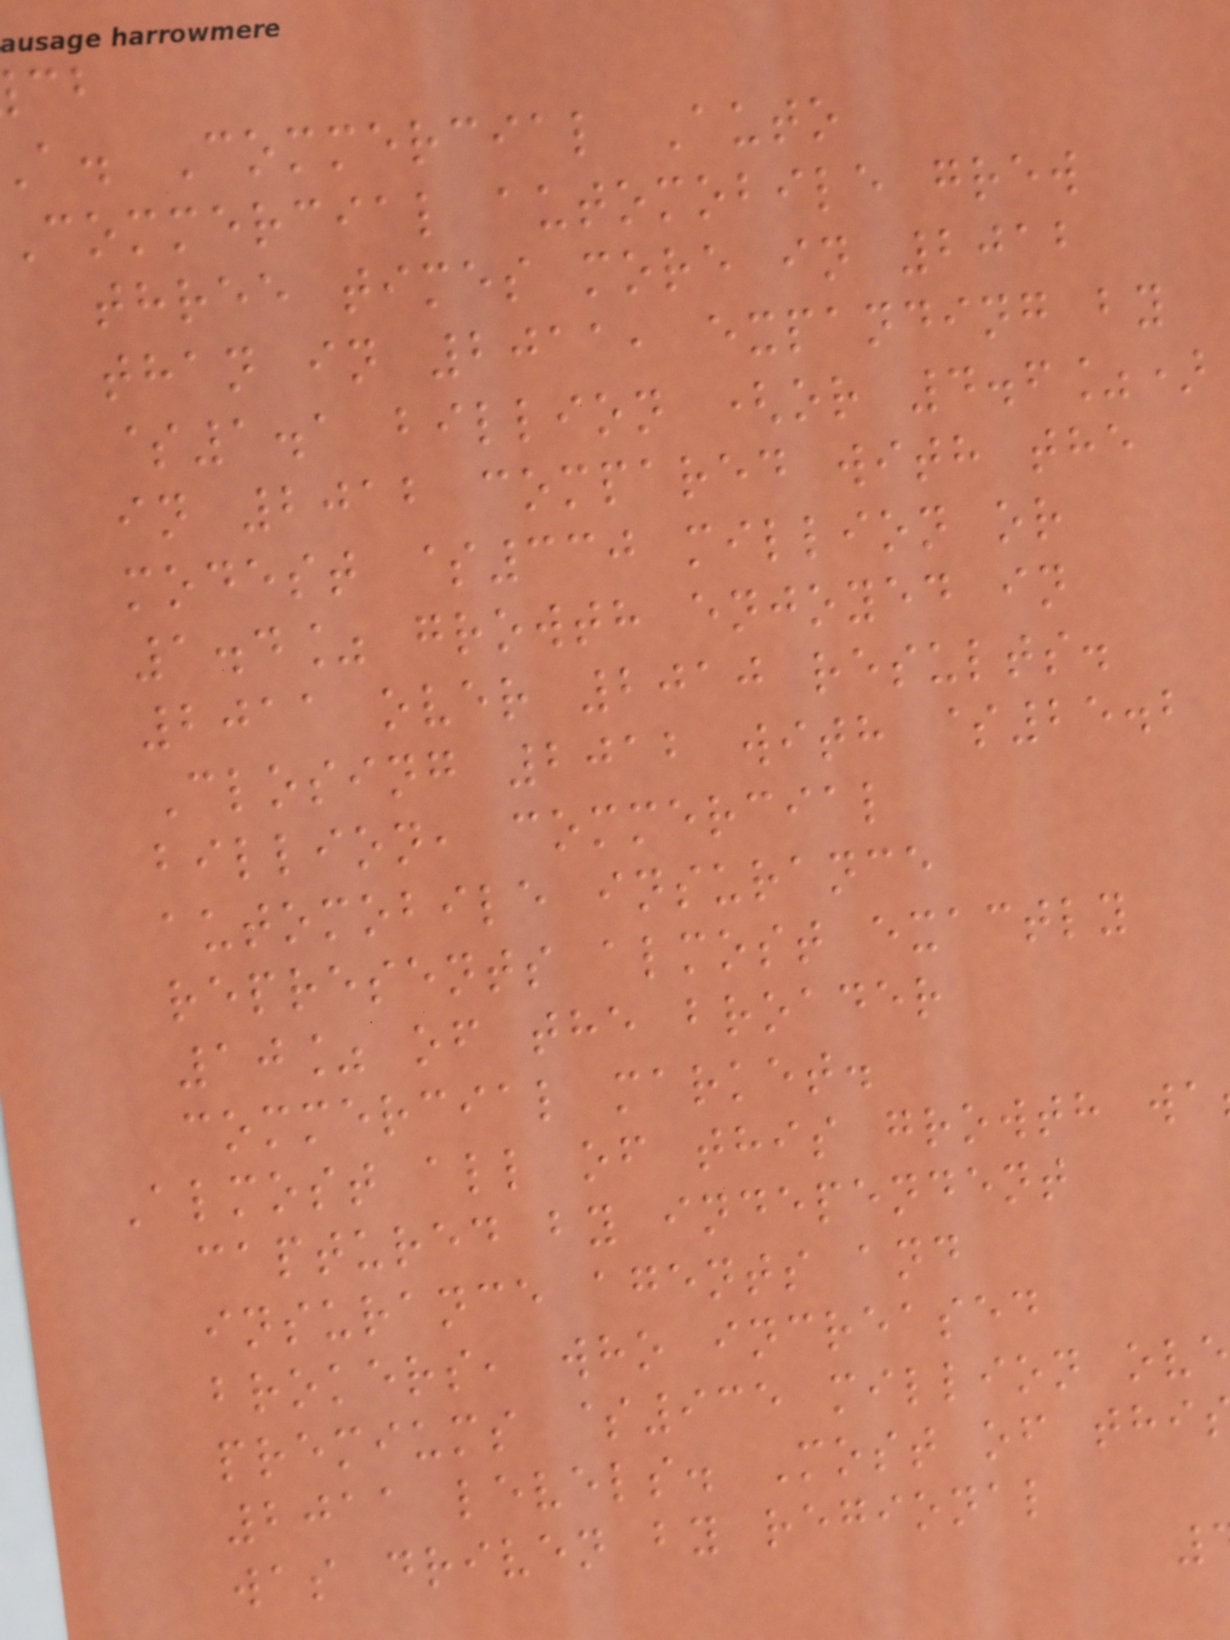a. Commercial Auto
Commercial automobile grew
three times more in 2012
than in 2011, expanding by
$1.1 billion (or 4.6%)
in 2012 compared with the
modest $330 million or
1.4% growth enjoyed in
2011 over 2010 results.
Closing 2012 with $25.2
billion, commercial
automobile insurance
represents almost exactly
10% of the broader
commercial market.
Almost all of this growth wa
captured by independent
insurance agents and
brokers, who increased
premiums $935 million ove
2011 levels. Most of thi
was driven by regional
